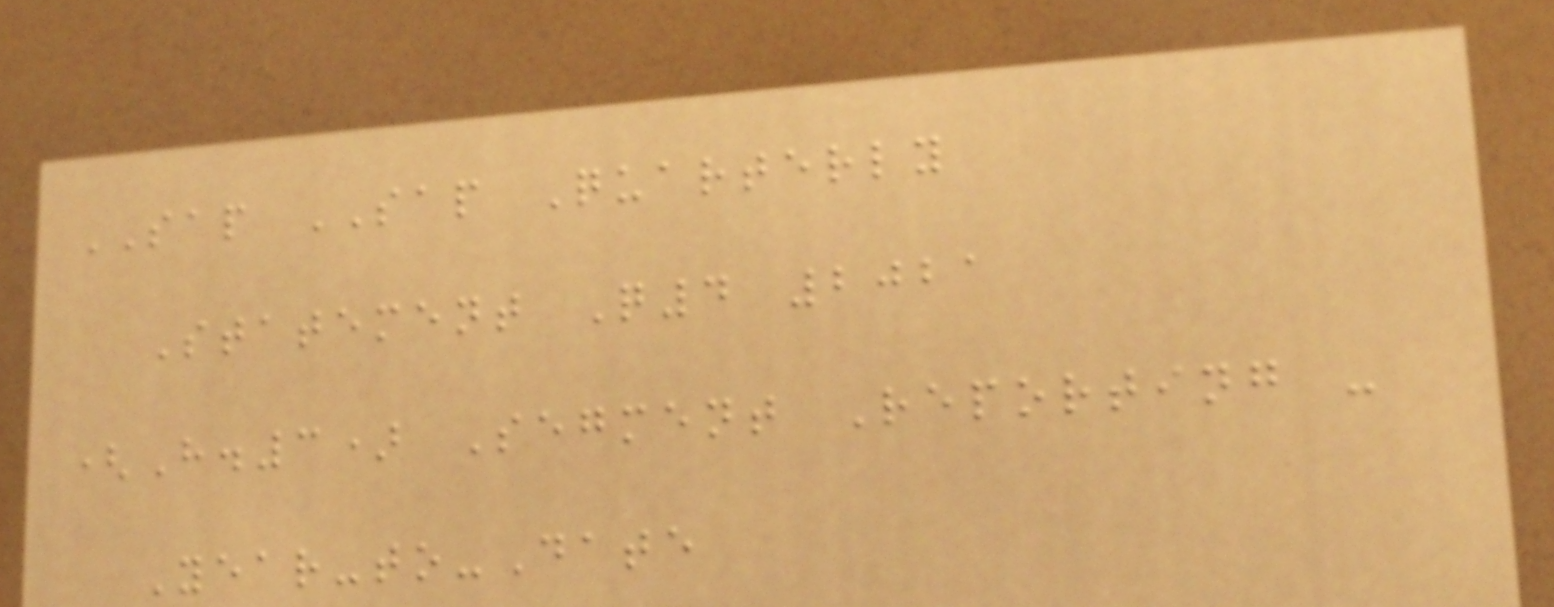SAP SAP Quarterly
Statement Q4 2021
(H.3) Segment Reporting -
Year-to-Date
